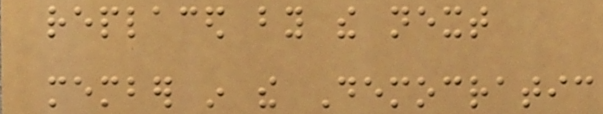replaced by the next
member in the Democratic
